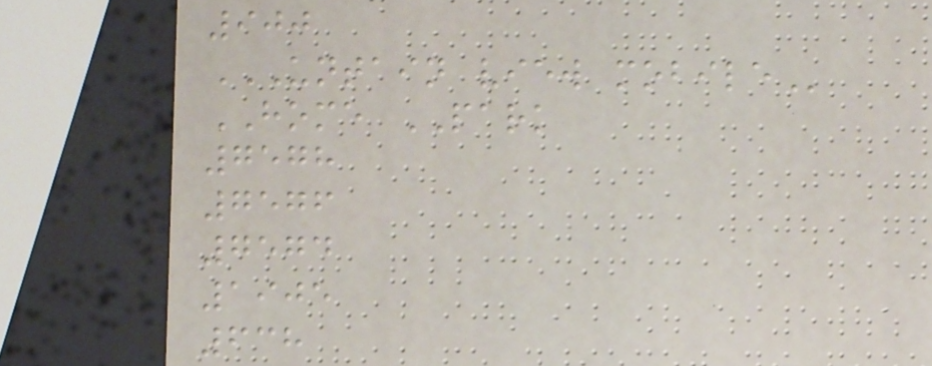900
UNTAIN VIEW MOBILE
HOME PARK
7578
7576
7574
1905
638
